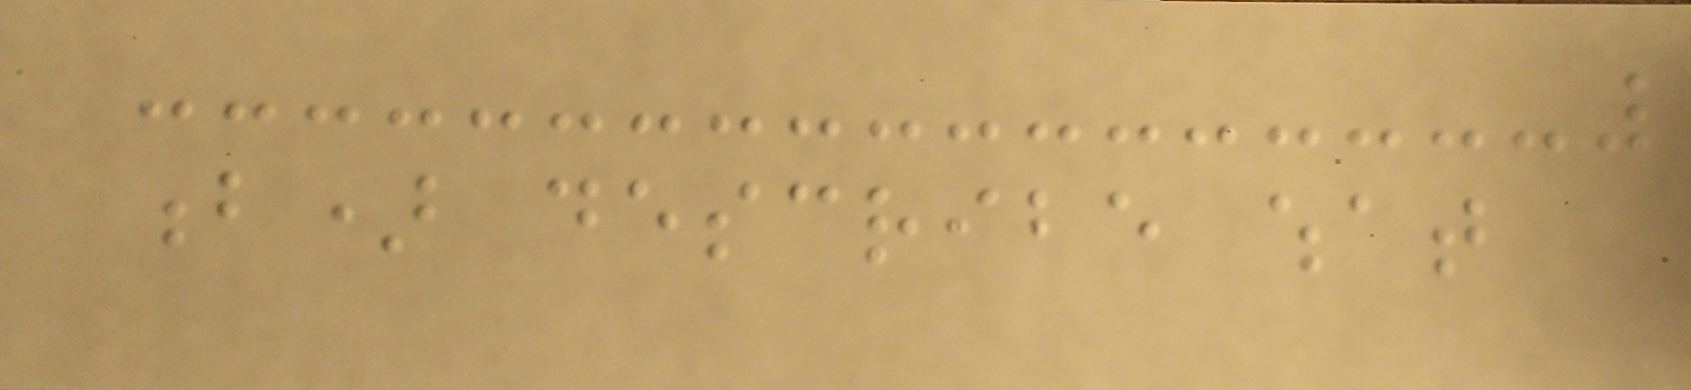b) describe what
